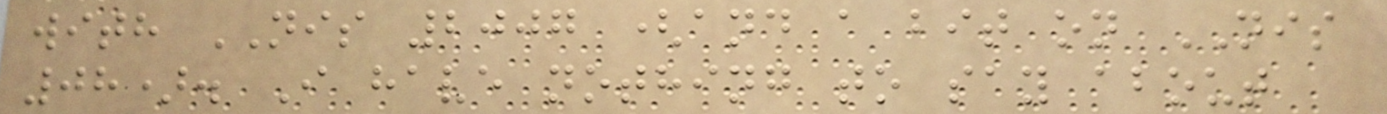with NIS 2007 (and a bit on NIS
08). I have nothing to say about
